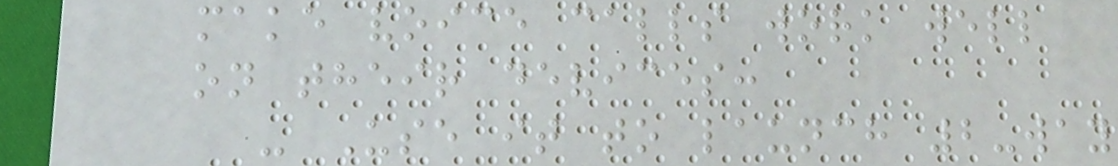make voice calls work well
on their devices:
- Use it to launch 2-way
